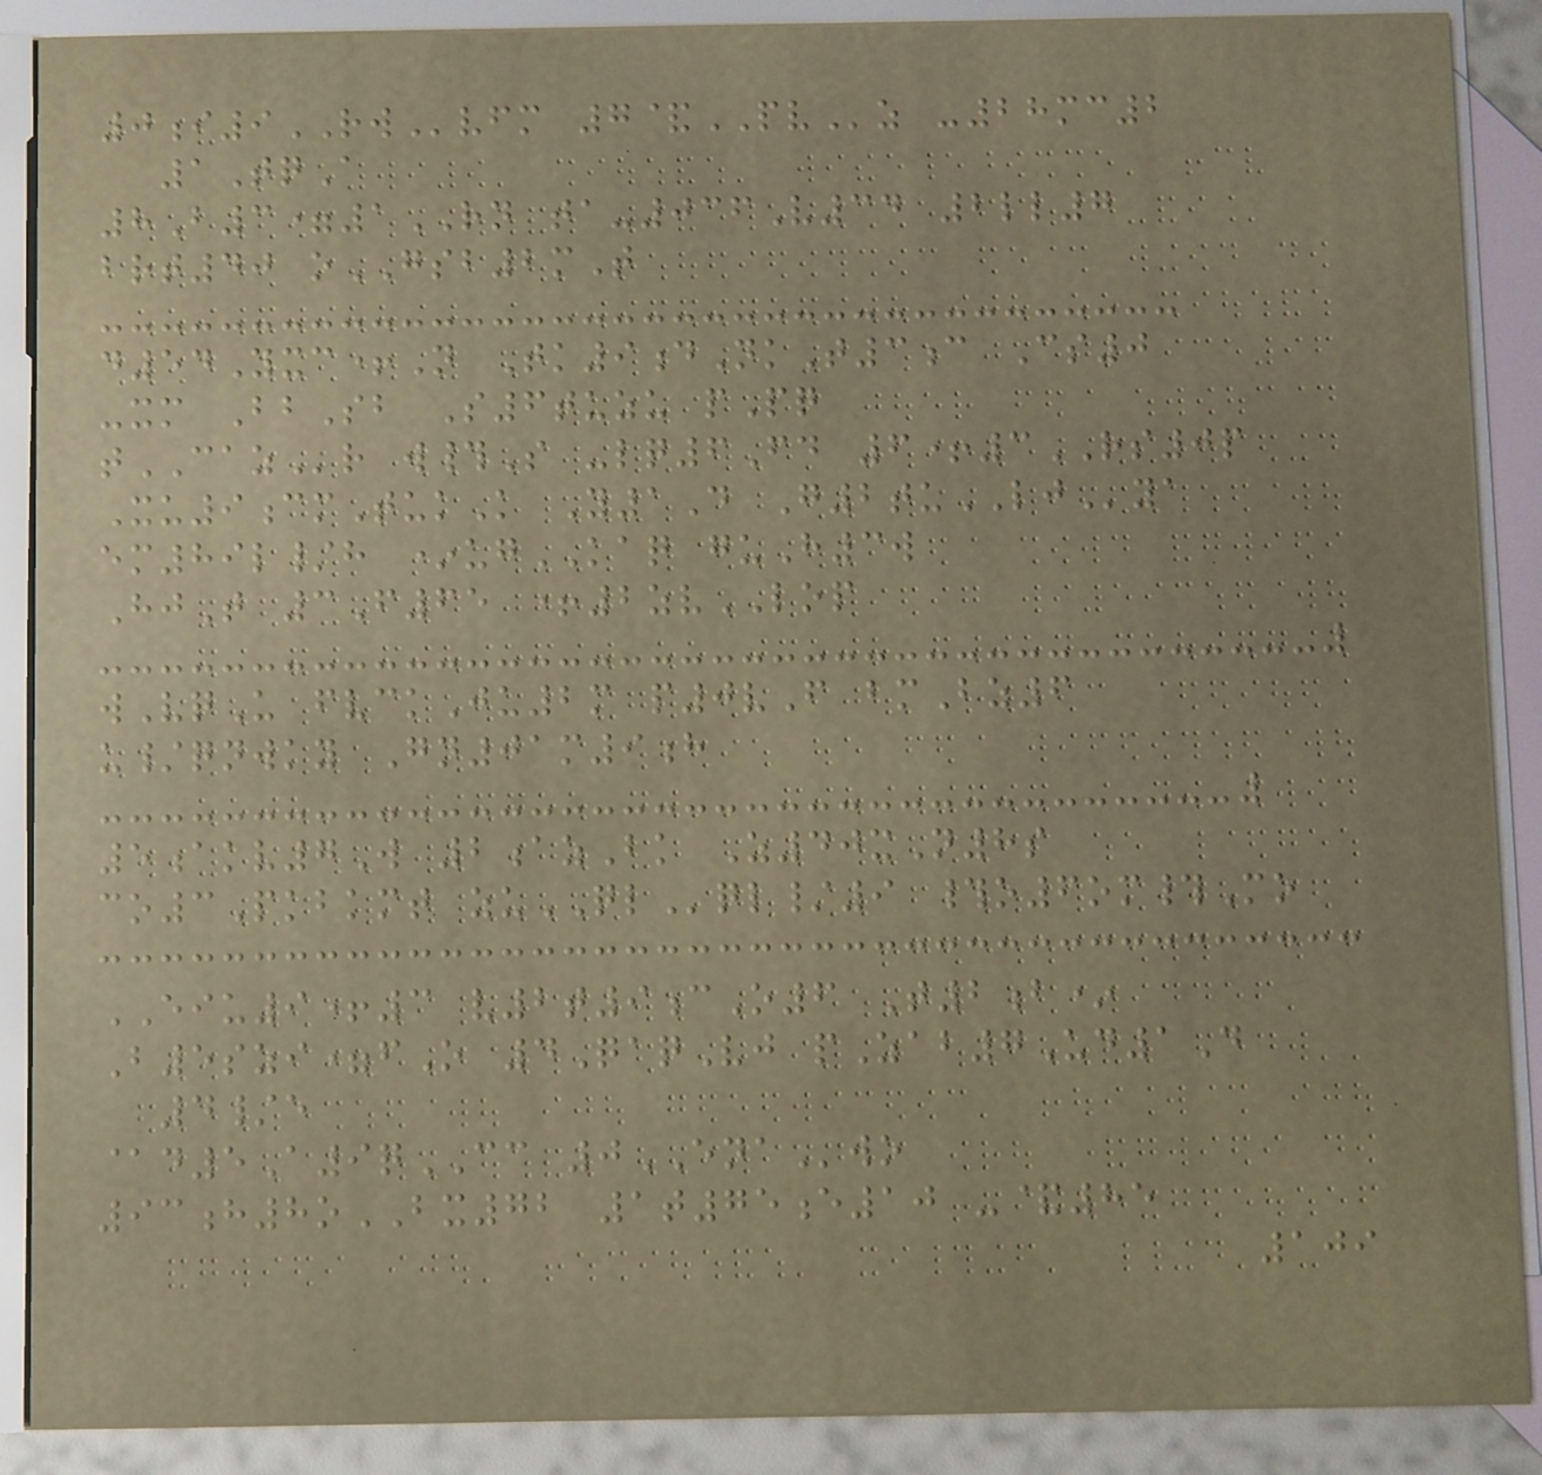0i9RWvfm 7&PVz -28mc2
1TqA
8B3=1RN ta-036V34 2ll7
brt40 oGSB2mT
d54Yxc+N Tk9dNkT3c Cs0
-xm BbSb S6tuzu pPq
tCAZr w#S -lq6Fd 6+3RS0p
Xu9cmTukK Y1D G2tuLJya
em89l/h *ugKAQ guH3w
HjT 3F65 +2zvLOP
wVqU fvckJu2m p0vF bmBz6
u/qnwky Gn01m9h
5akv7W 2azBk Z40xN8s
co3Pkbkmt zuQLql/9 #o6om#Mo
EIU9+3 v2t9cO6 T2b*
B5szi=fO 4QaqVj pZab7Ud1D
4/e
@d5A9qCC 0ENAwo
93h8oBX72 1t75e10 -&85
109
